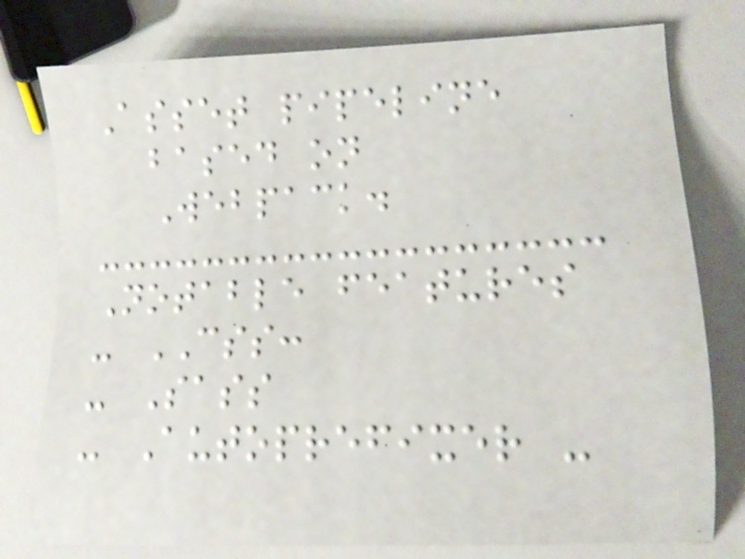Asset pipeline
based on
Webpack.
Notable features
- CSS:
- Sass
- Autoprefixer -
